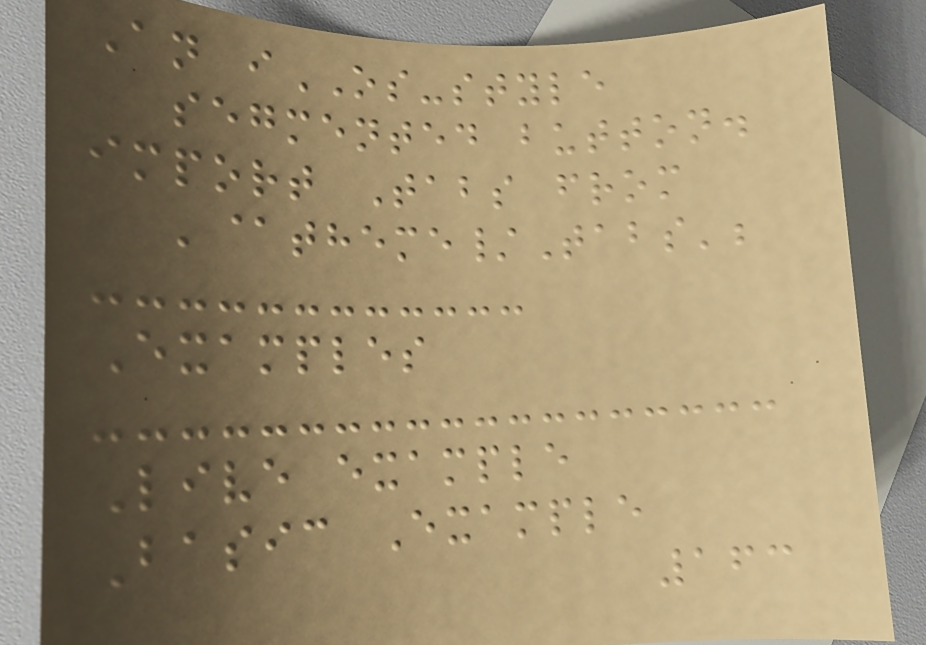An iOS-style
segmented button.
import Tabs from
'@theme/Tabs';
Examples
Live example
Basic Example
163
